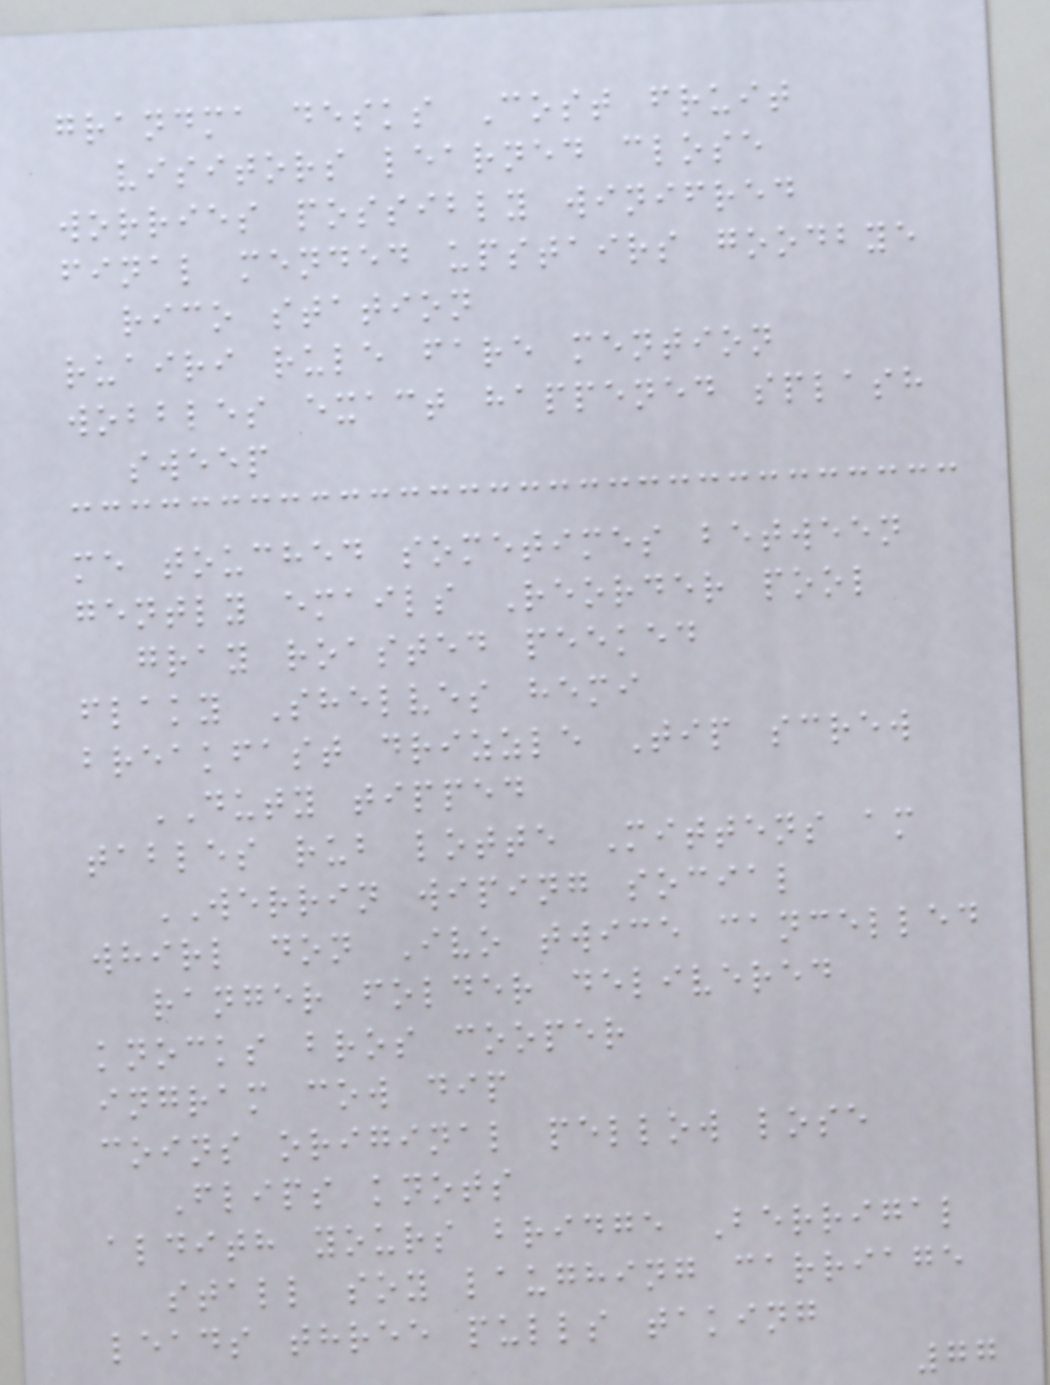grandma desks Cost fruit
visitors learned close
worries possibly winifred
final mended upstairs goodbye
rico station
ruairi rule fare mention
wobbles exact happened splash
sweep
me touched sometimes between
gently emails Reorder pool
gray roasted peeked
flaky Shelves hemi
breakfast drizzle Tip screw
DUTY tipped
tables rub lotte Mittens am
WERRIN wiping social
whirl don Ivo twice cancelled
ranger folder delivered
knocks bros cooper
ingram cow dip
coins original pellow lose
Flips knots
aldith yours bridge Berrigal
stall soy laughing carriage
leads three pulls taking
77
